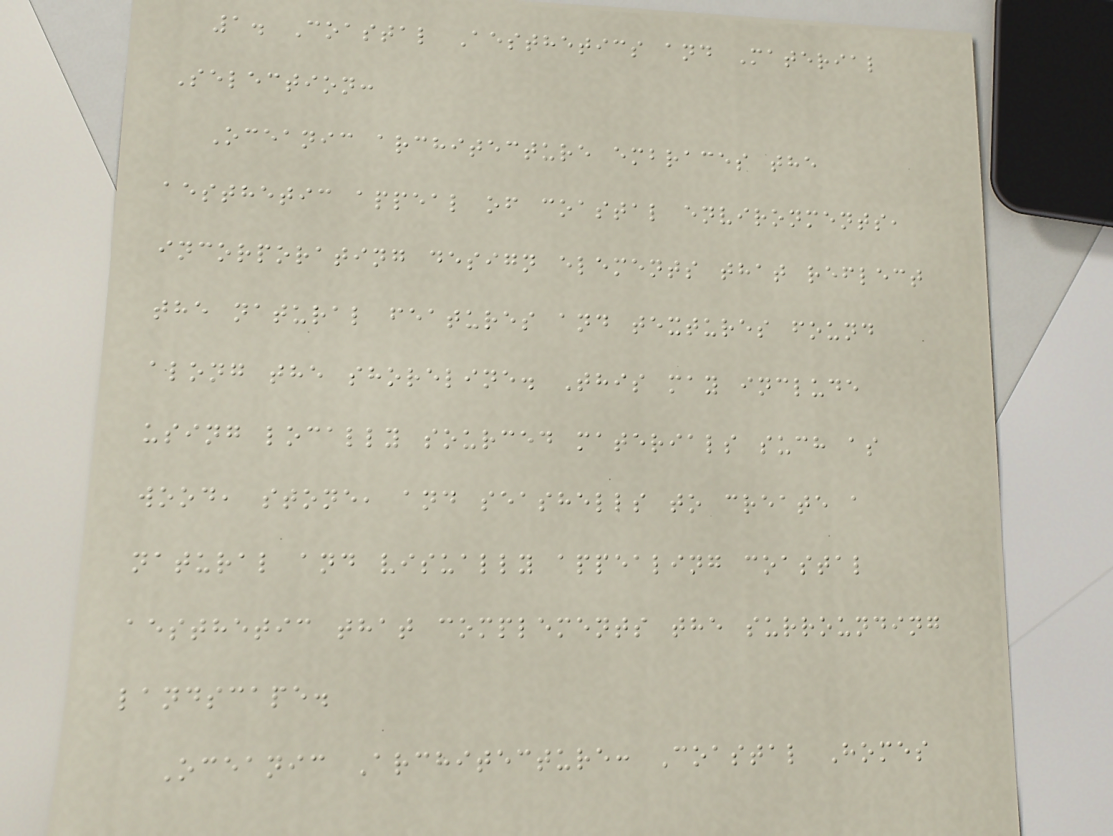1. Coastal Aesthetics and Material
Selection:
Oceanic architecture embraces the
aesthetic appeal of coastal environments,
incorporating design elements that reflect
the natural features and textures found
along the shoreline. This may include
using locally sourced materials such as
wood, stone, and seashells to create a
natural and visually appealing coastal
aesthetic that complements the surrounding
landscape.
Oceanic Architecture: Coastal Homes
